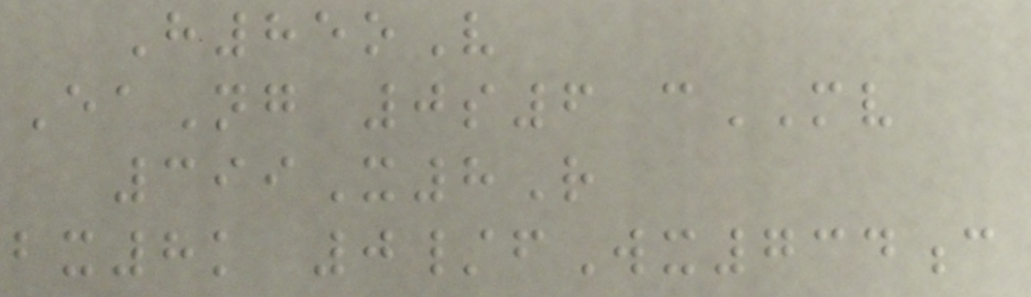H85oV
EaNg 0s6 cMV
399X8R
bx8k 0/fWx734c
